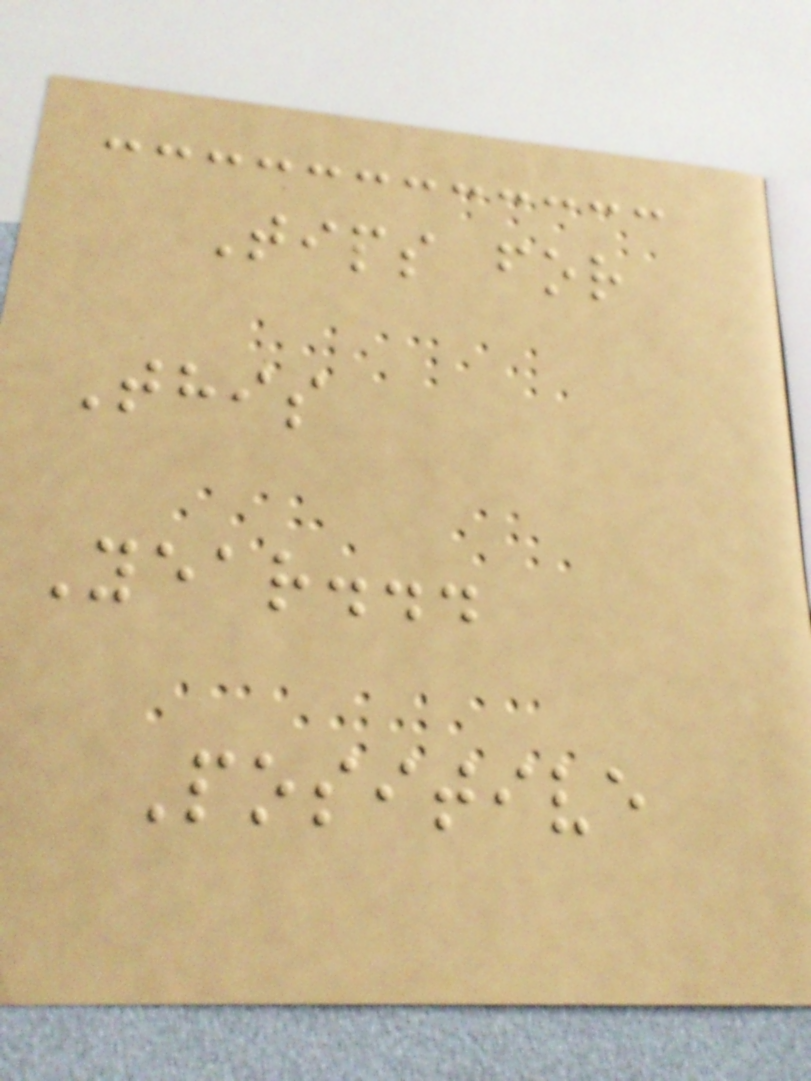Tips for
This
Year...
Positive
